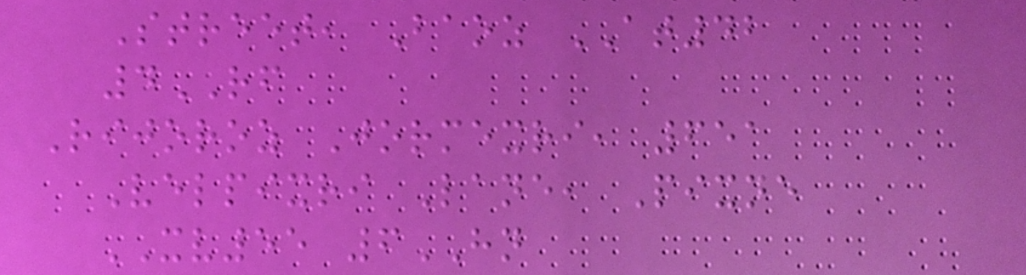Street, Baoz AT42
4RF
Rijoroz Jormexri, 651
Velpixri Lane, Pixne
XV55 6HN
